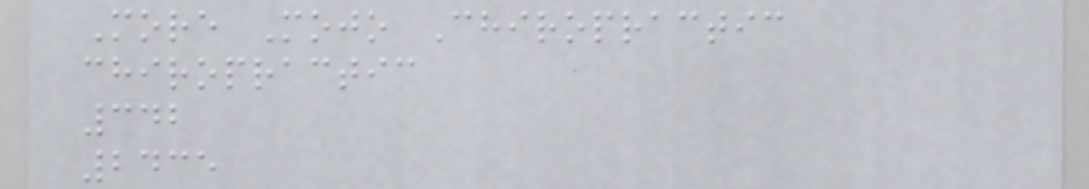More Mojo Chiropractic
chiropractic
342
2435
